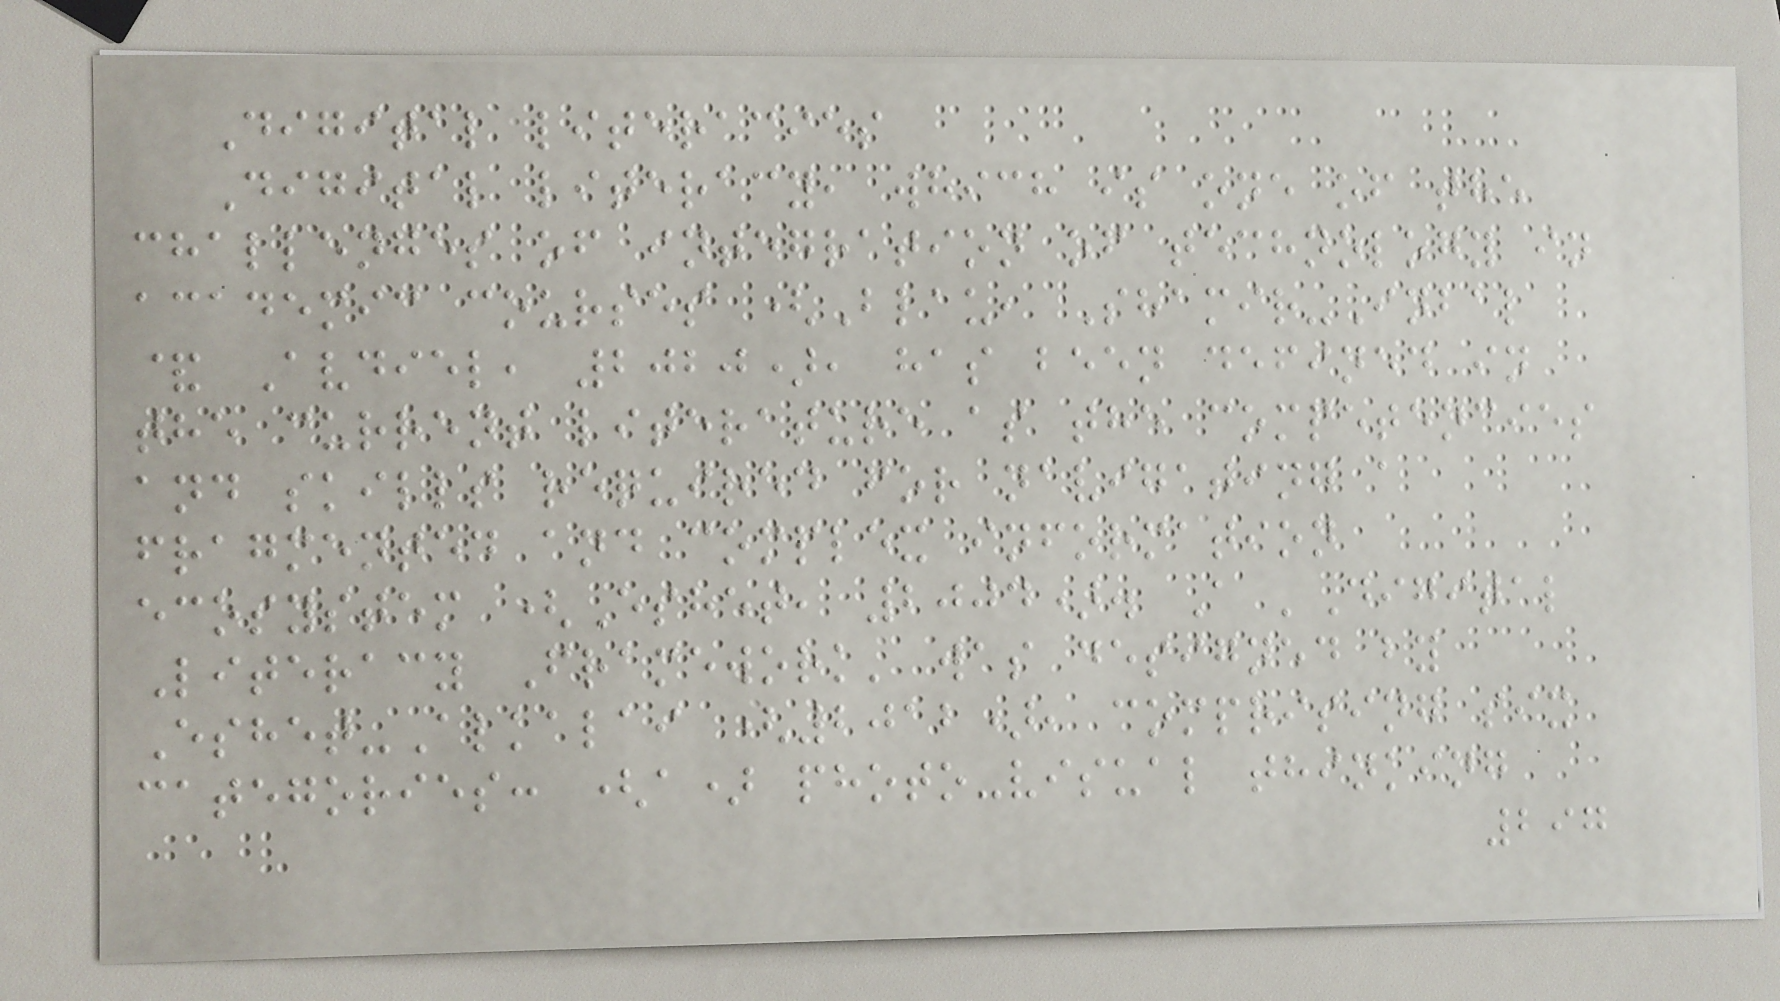Digital literacies
Digital literacy, which is one of the
challenges of integration of technology in
academic courses (Blau, Shamir-Inbal
& Avdiel, 2020), has been defined in
the current literature as the competencies
and skills required for navigating a
fragmented and complex information
ecosystem (Eshet, 2004). A 'Digital
Literacy Framework' was designed by
Eshet-Alkalai (2012), comprising six
categories: (a) photo-visual thinking
297
